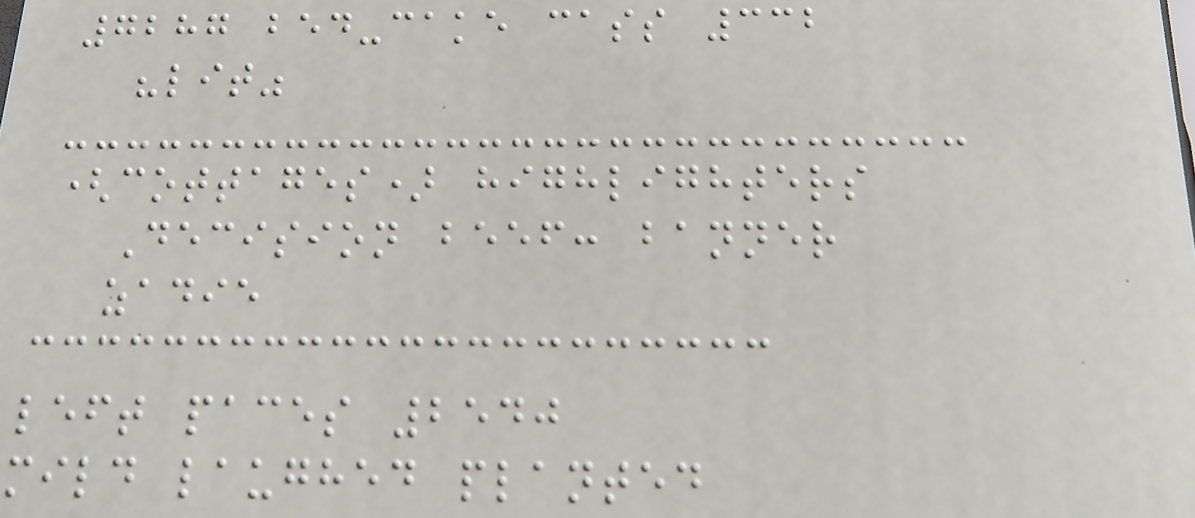7287 bed-cake cass 332
"lit"
(cottages) highlighters
Decision beef: banner
zadie
left paces 2540
mild laughed planted
